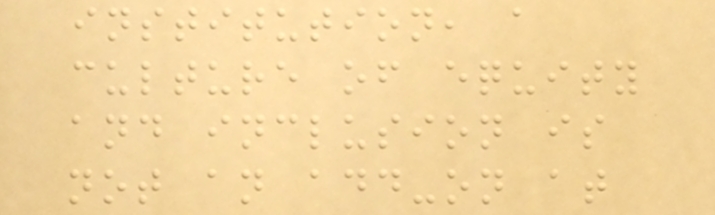institution, a
culture of equity
and inclusion is
not an add-on at
